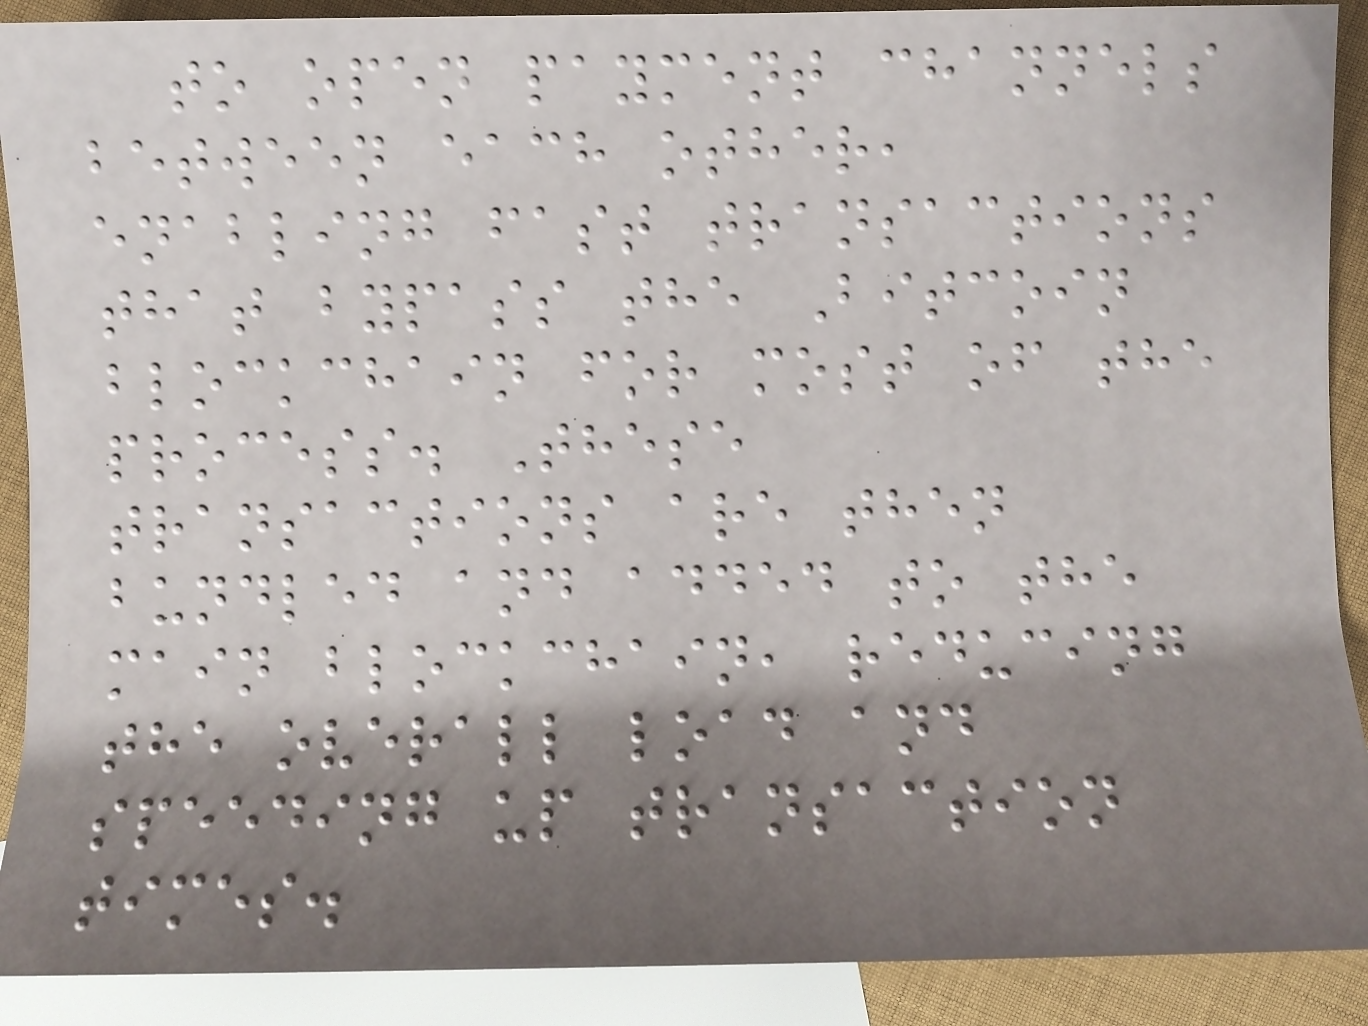to open payment channels
between each other,
enabling fast transactions
that bypass the Bitcoin
blockchain for most of the
process. These
transactions are then
bundled and added to the
main blockchain, reducing
the overall load and
speeding up transaction
times.
